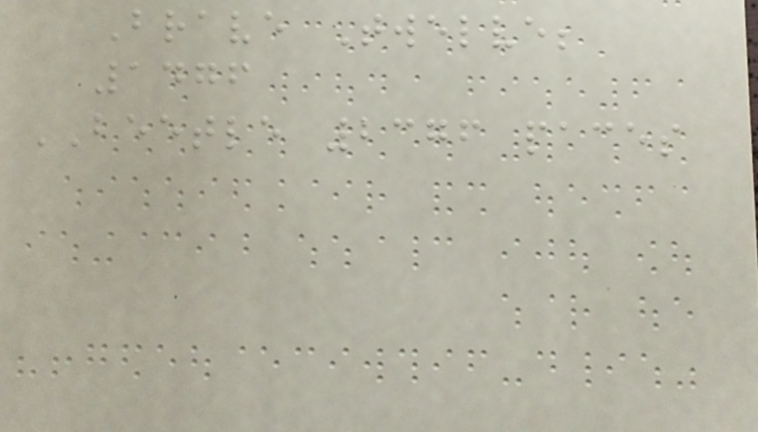Brave Twelve;
1476
BEETLE 2376 paces
